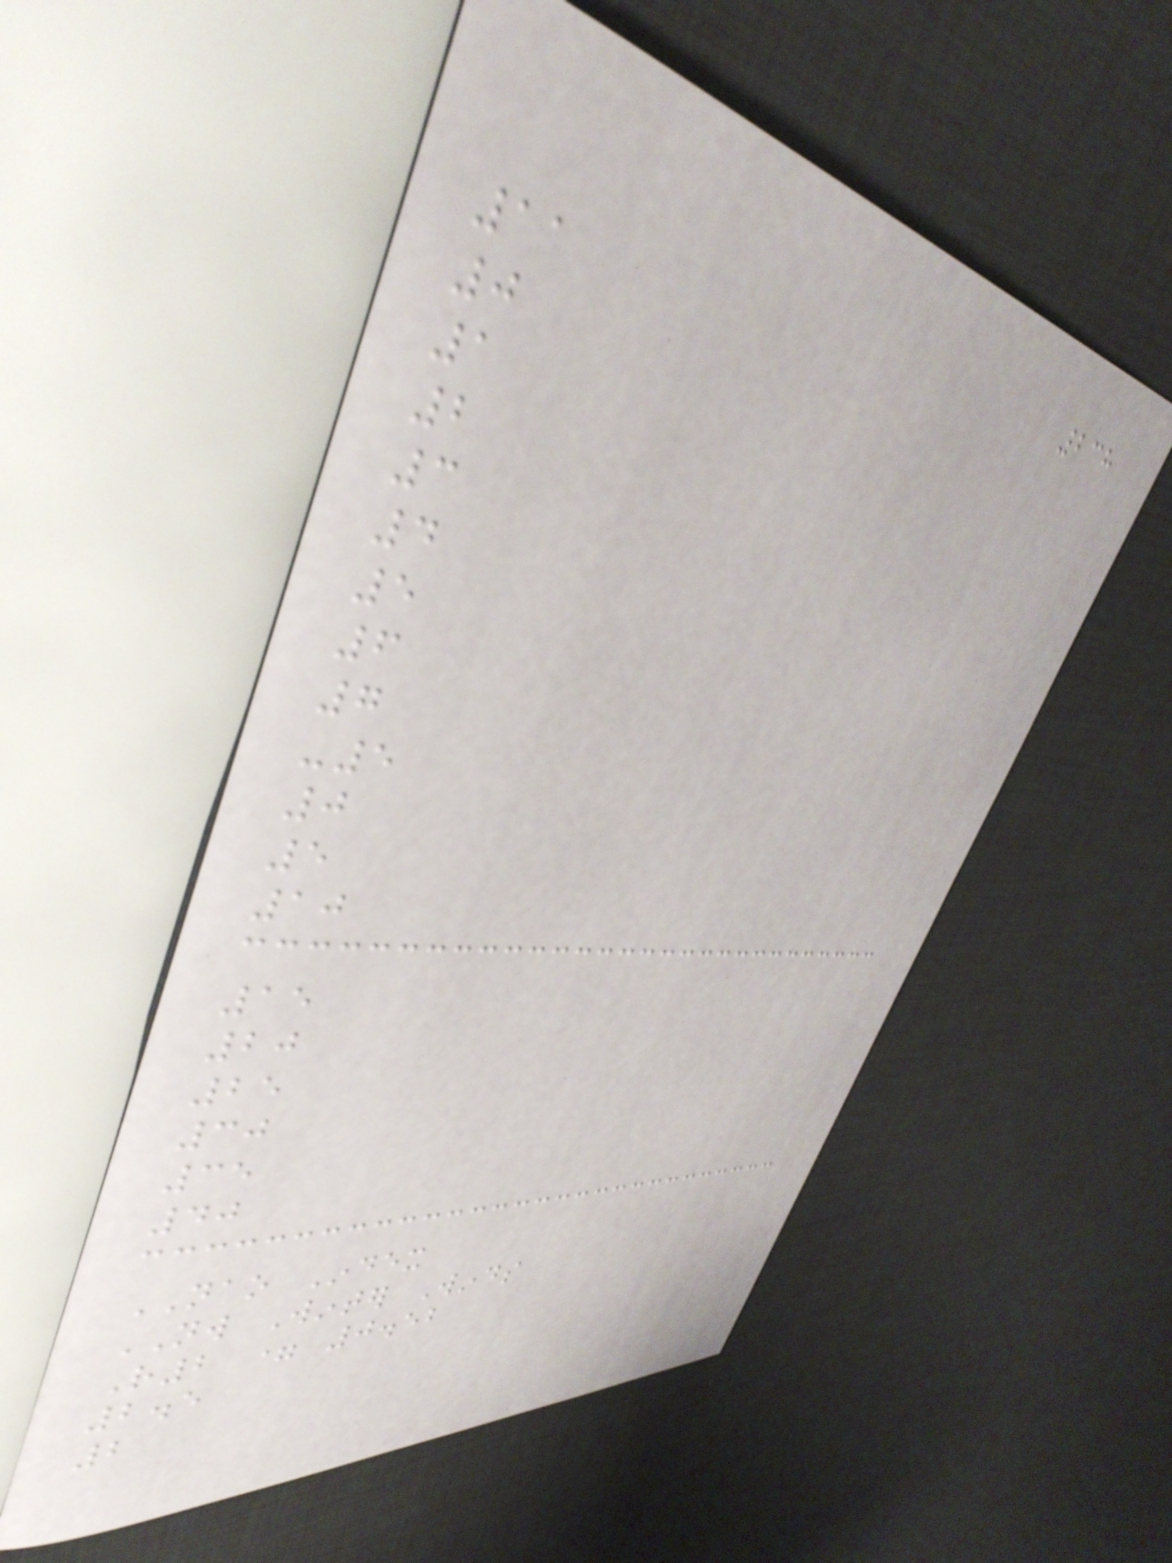238
11
0
1
2
3
4
5
6
7
-5
0
5
10
15
20
25
30
35
40
NAO Index
NW Winter Winds
R2 = 0.52
2.5
2
